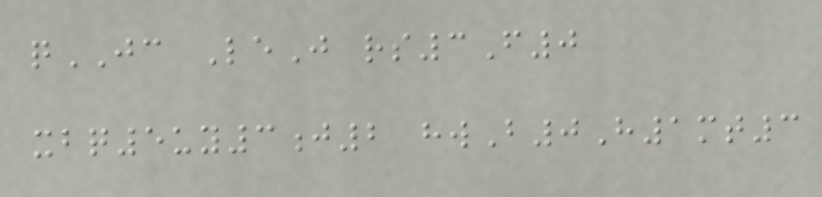qJC LeJ rs3F0
xbq5uy3j2 hwB0H1mt3
